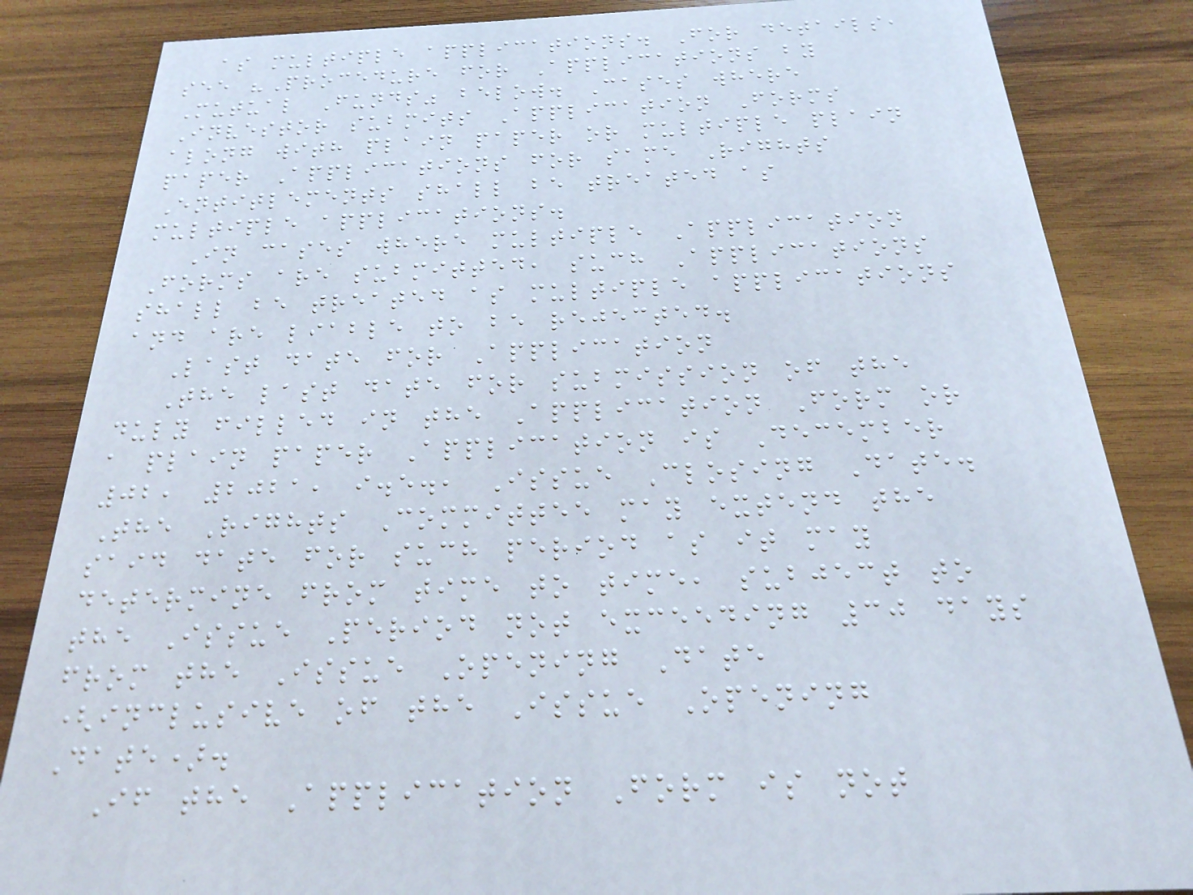as multiple applications. For details,
see "Procedure for Applications by
Mutual Funds" below. Cases where
Investor submits Application Forms
along with plain paper or multiple plain
paper Applications for same Rights
Entitlements shall be treated as
multiple applications.
In cases where multiple Application
Forms are submitted, such Applications
shall be treated as multiple applications
and are liable to be rejected.
Last date for Application
The last date for submission of the
duly filled in the Application Form or
a plain paper Application is December
02, 2021, i.e., Issue Closing Date.
The Rights Committee may extend the
said date for such period as it may
determine from time to time, subject to
the Issue Period not exceeding 30 days
from the Issue Opening Date
(inclusive of the Issue Opening
Date).
If the Application Form is not
